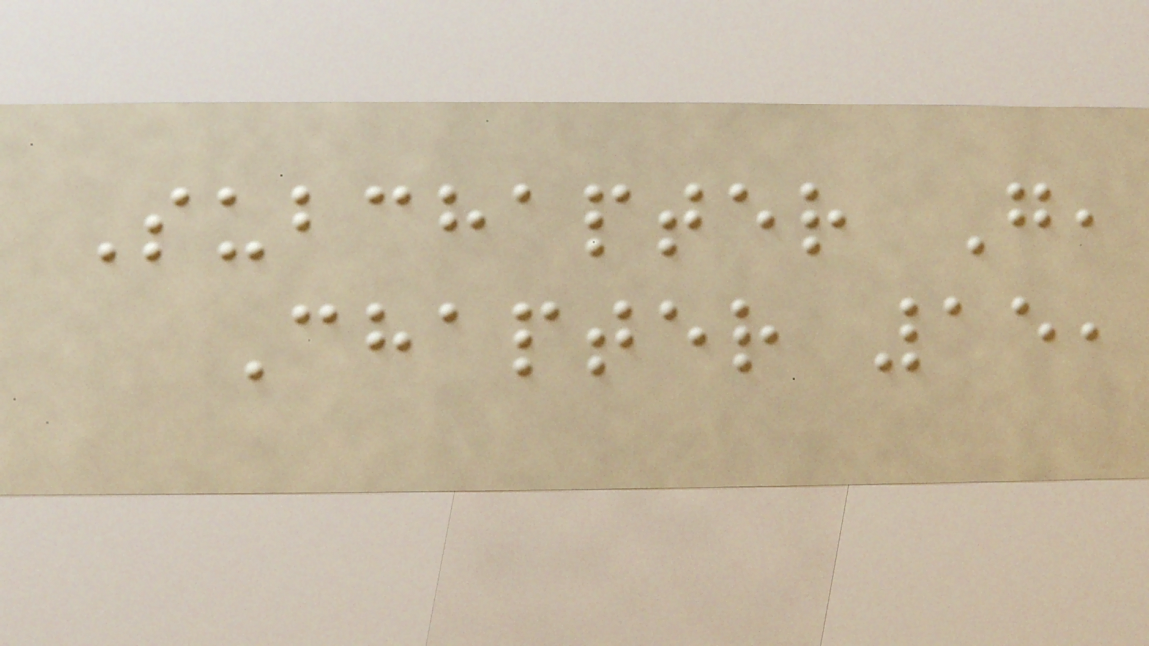Subchapter G,
Chapter 15,
